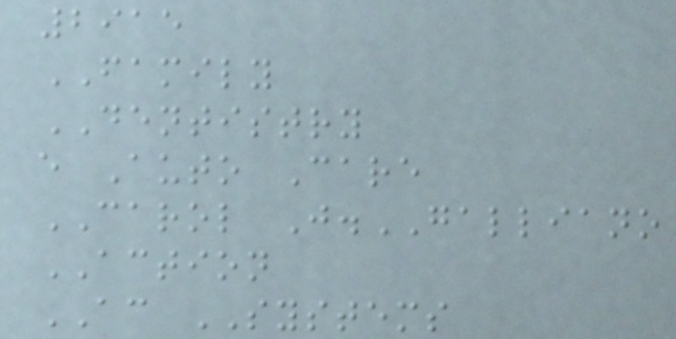2915
FAMILY
DENTISTRY
e Auto Care
CAROL J.GALLIANO
ACTION
AC SYSTEMS
